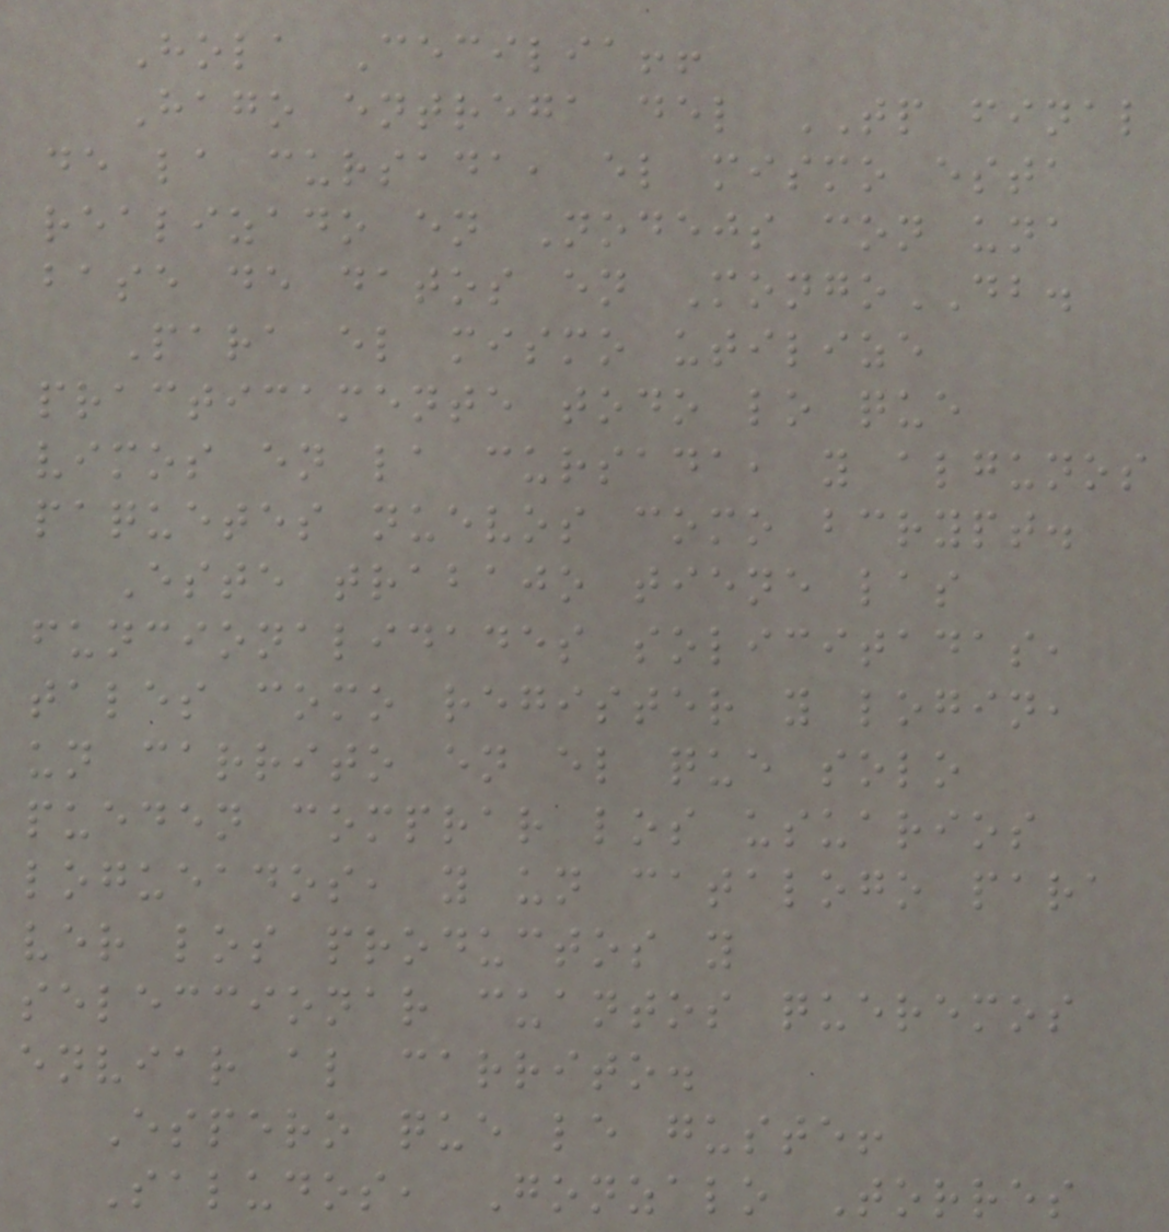Hola Cecilia!!
Hago entrega del TP final
de la cursada, el mismo esta
realizado en Nodejs con una
base de datos en MongoDB.
Para el mismo utilize
practicamente todo lo que
vimos en la cursada, y algunos
paquetes nuevos como bcrypt.
Este trabajo tiene las
funcionalidades solicitadas,
tales como register y login,
un carrito en el que solo
pueden comprar los usuarios
logueados, y un catalogo para
ver los productos y
seleccionar cuantos queremos
enviar al carrito.
Espero que le guste!
Saludos, Gonzalo Torres
